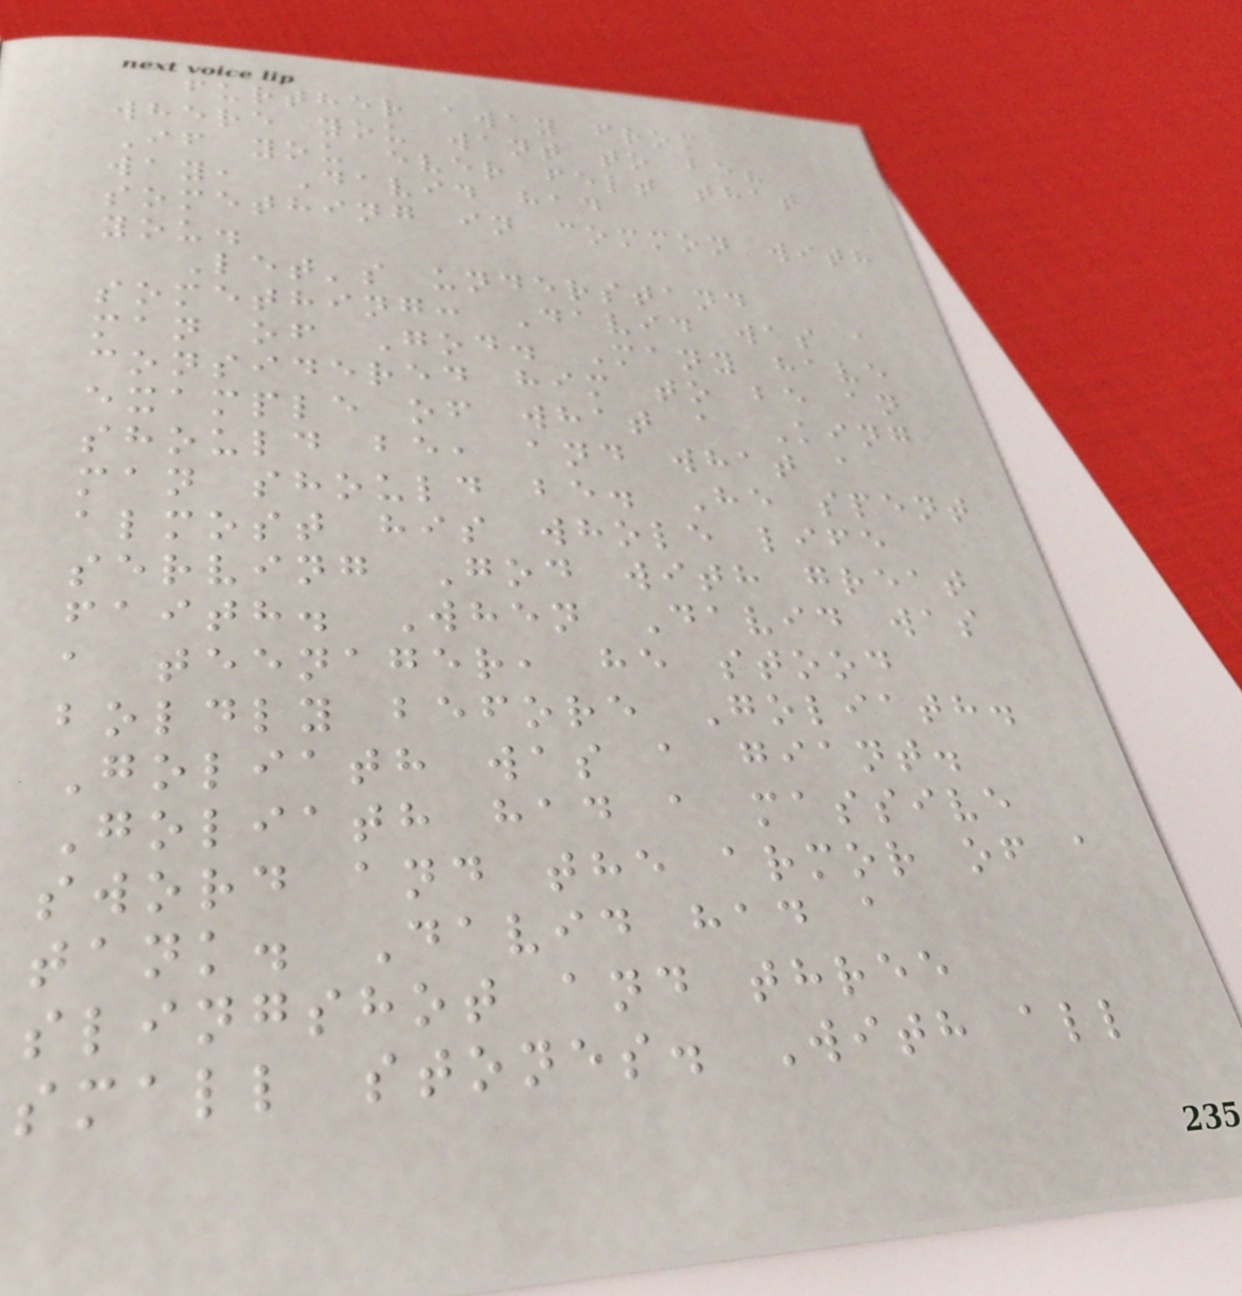further away from
where you want to be?
If you ever felt that
way, David had
something in common with
you.
Let's understand
something: David was a
man of God. Many have
considered him to be an
example of what a King
should be, and what a
man should be. He spent
almost his whole life
serving God with great
faith. When David was
a teenager, he stood
boldly before Goliath.
Goliath was a giant.
Goliath had a massive
sword and the armor of a
tank. David had a
slingshot and three
small stones. With all
